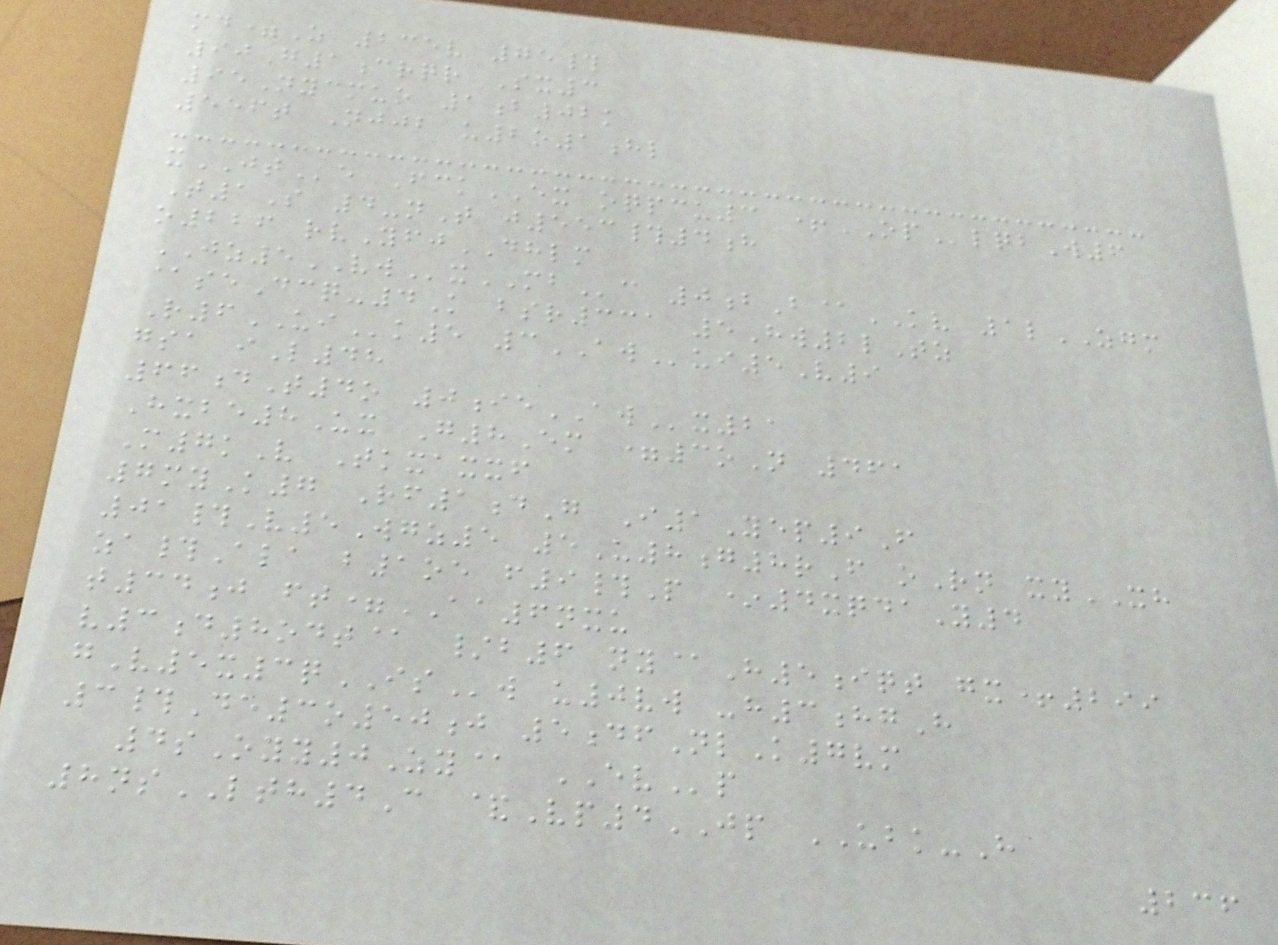md=Z 235v 75#
90G1crqr Sx3
95Nycmuo 1b02k
556t Njjb u2o1hl
xJTe FckEX oqpcu3 +OPlqbW6
T1S 4-nT j553#4h
o226 rvYfjDHLM
JZ5VWxMBc 0bB@KV 1lZGM
@seDcq-4K bsr331 5Hw2lTz
R6UIk5 3AWui5V9
gsa iL48
66dT4o 0ieAWx21
Hxbe8Ux G8Em =3oN 461
M7kV Tkxaxxf
7myK7 Rf1dG I1Yep9F
01#V5Wgz5 5U8g8rF oRn xyXH
za#Ala b1oe f9#P *4xqdaY4
t34j ft=AA6nxu
v3d8odt@ /b6 ny@H5iqt gx+299
gV5x3qISw u0vw -h3hgH
3#De3o50j 5dfNlK7vm
4sOyy0Zy@ EVp
8nsLTH4C &Vp4JP UBK-H
236
